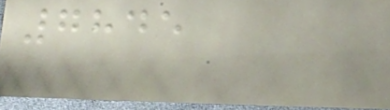7845
